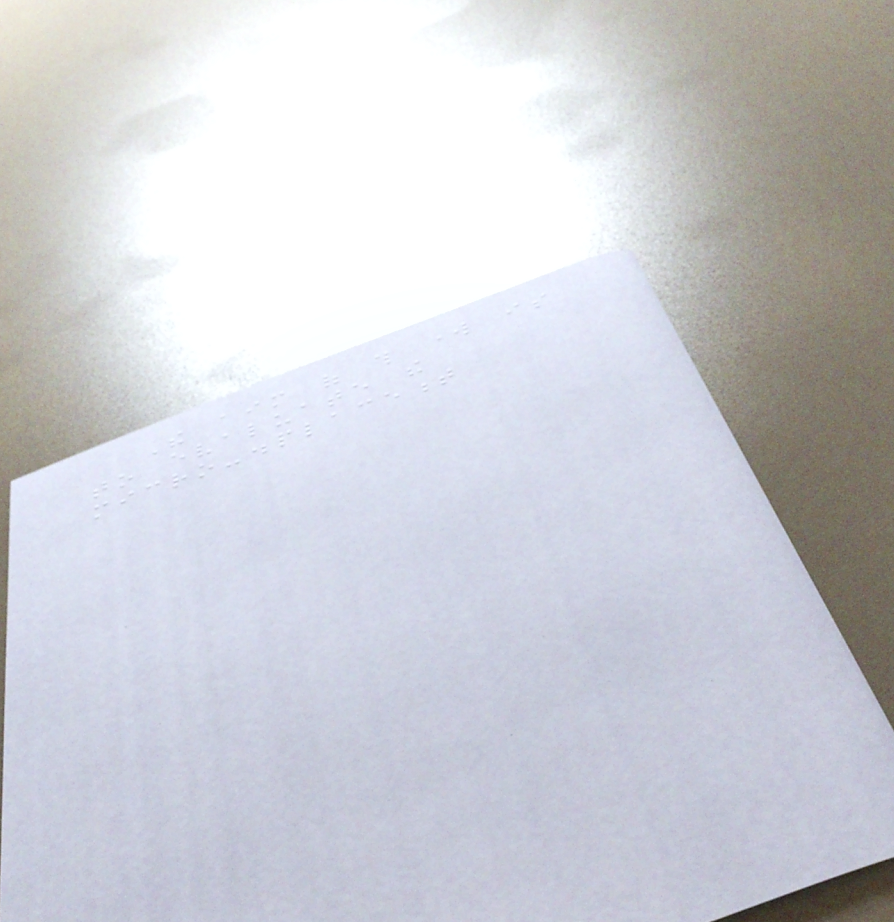The aim of this work is
to evaluate the
micro-displacement
